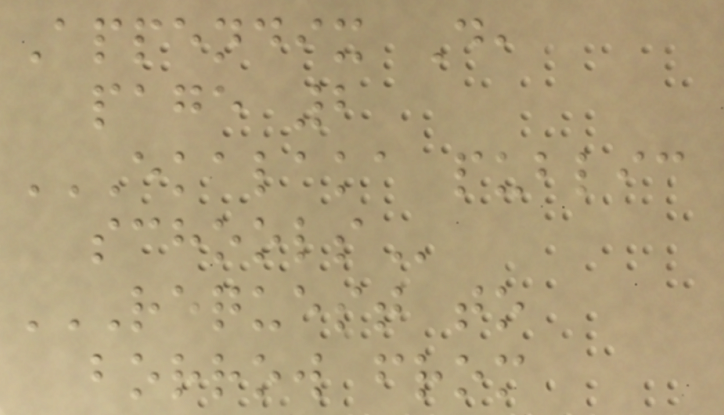Appendix D,
page 2
EKALAKA PUBLIC
SCHOOLS
REQUEST TO
BORROW FROM
